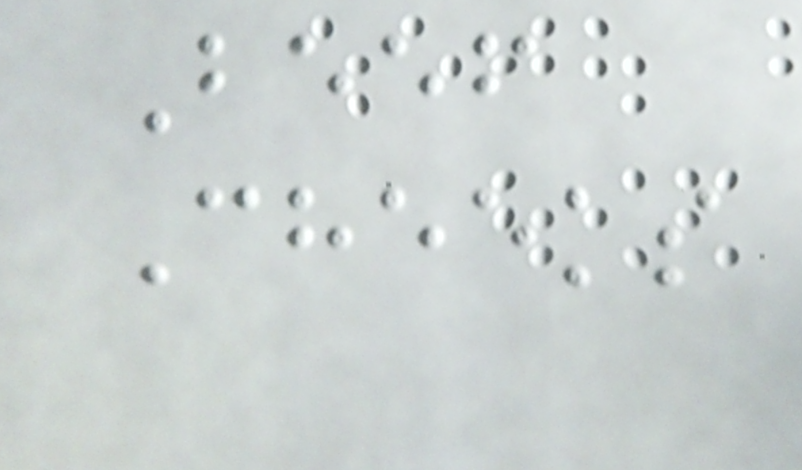Beef
Cheeks
